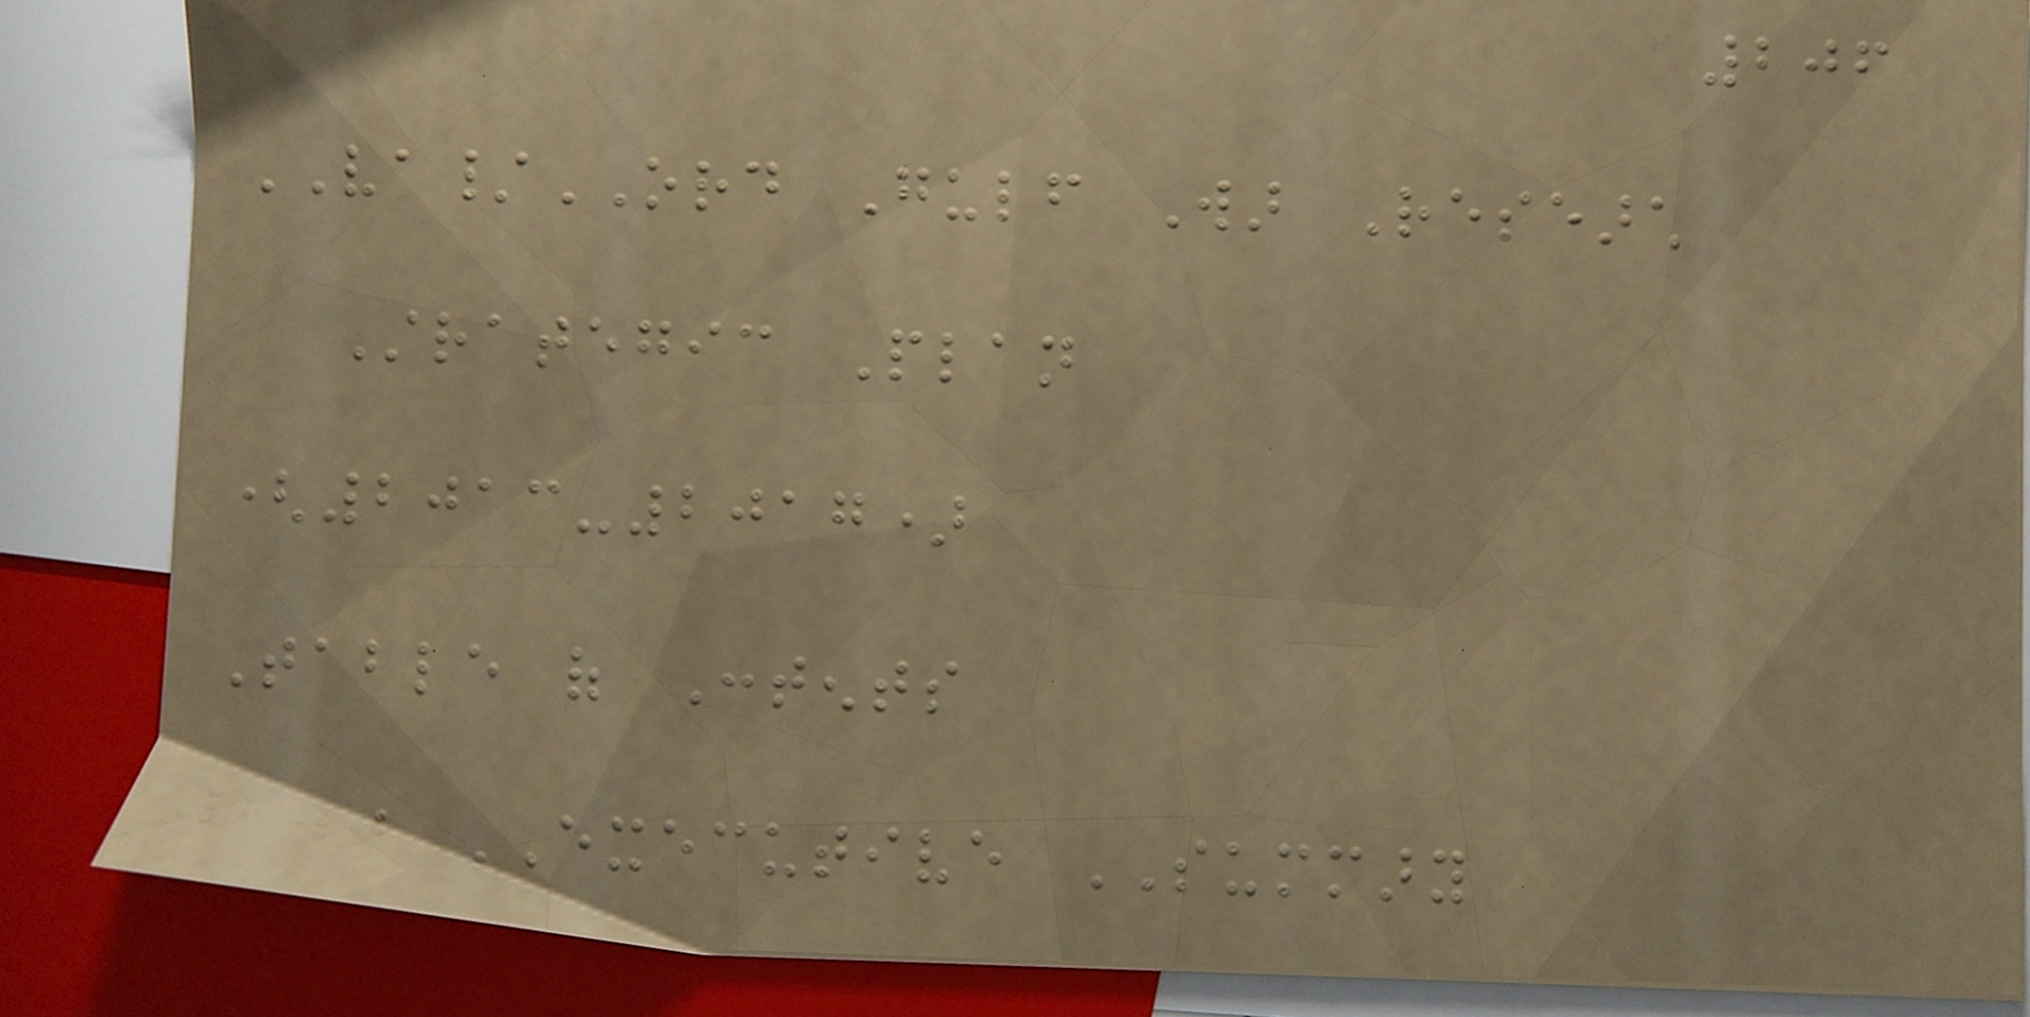206
VA/ORD Gulf War Research
Strategic Plan
(2013-2017)
Table of Contents
1.0 EXECUTIVE SUMMARY
